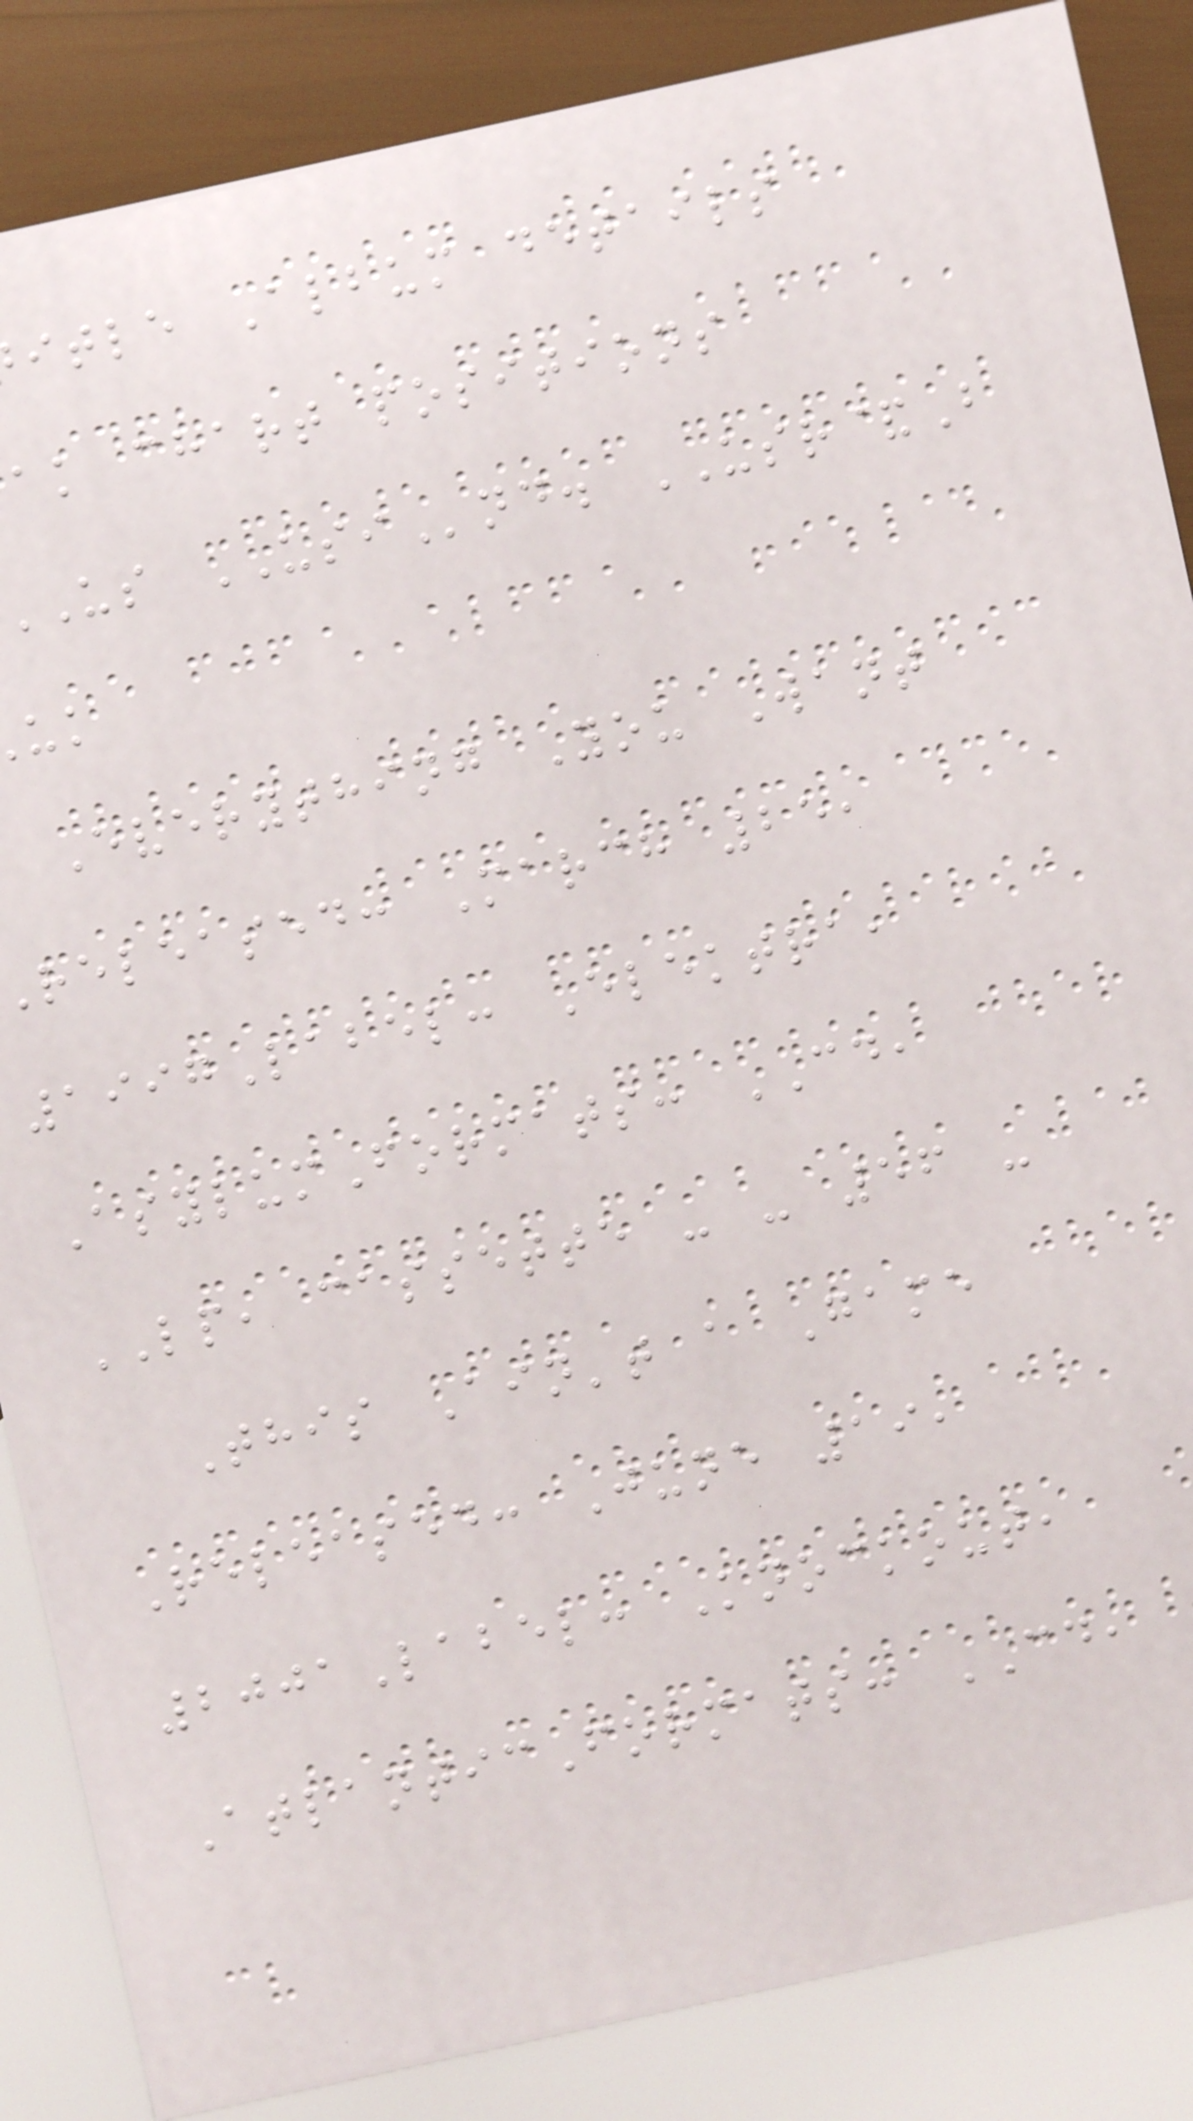itle Album details
ak chart positions
us USInd. USR&B
Everything You Want
released: March 25,
1997Label: Elektra,
AsylumFormats: CD,
LP, cassette - - 56 -
This Ain't a Game
Released: June 19,
2001Label: Knockout,
AtlanticFormats: CD,
